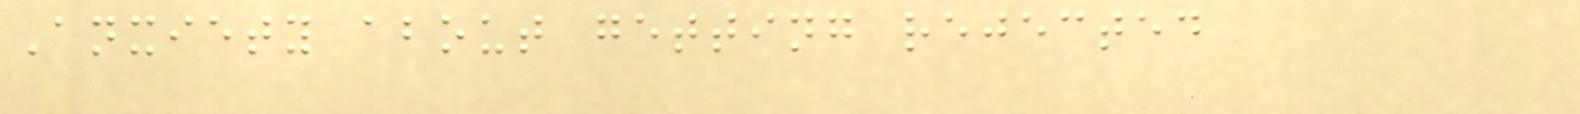Anxiety about getting rejected
